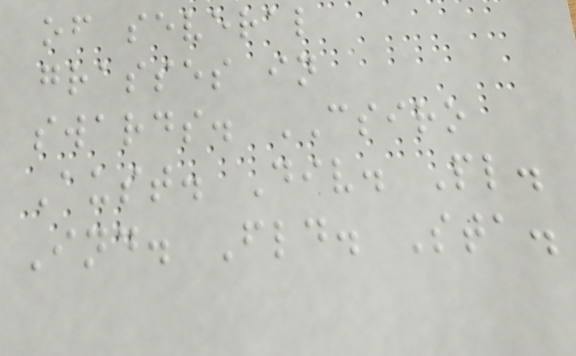of several
grasses in
swards. CSIRO
Aust. Div. Pl.
Ind. Fld. Sta.
